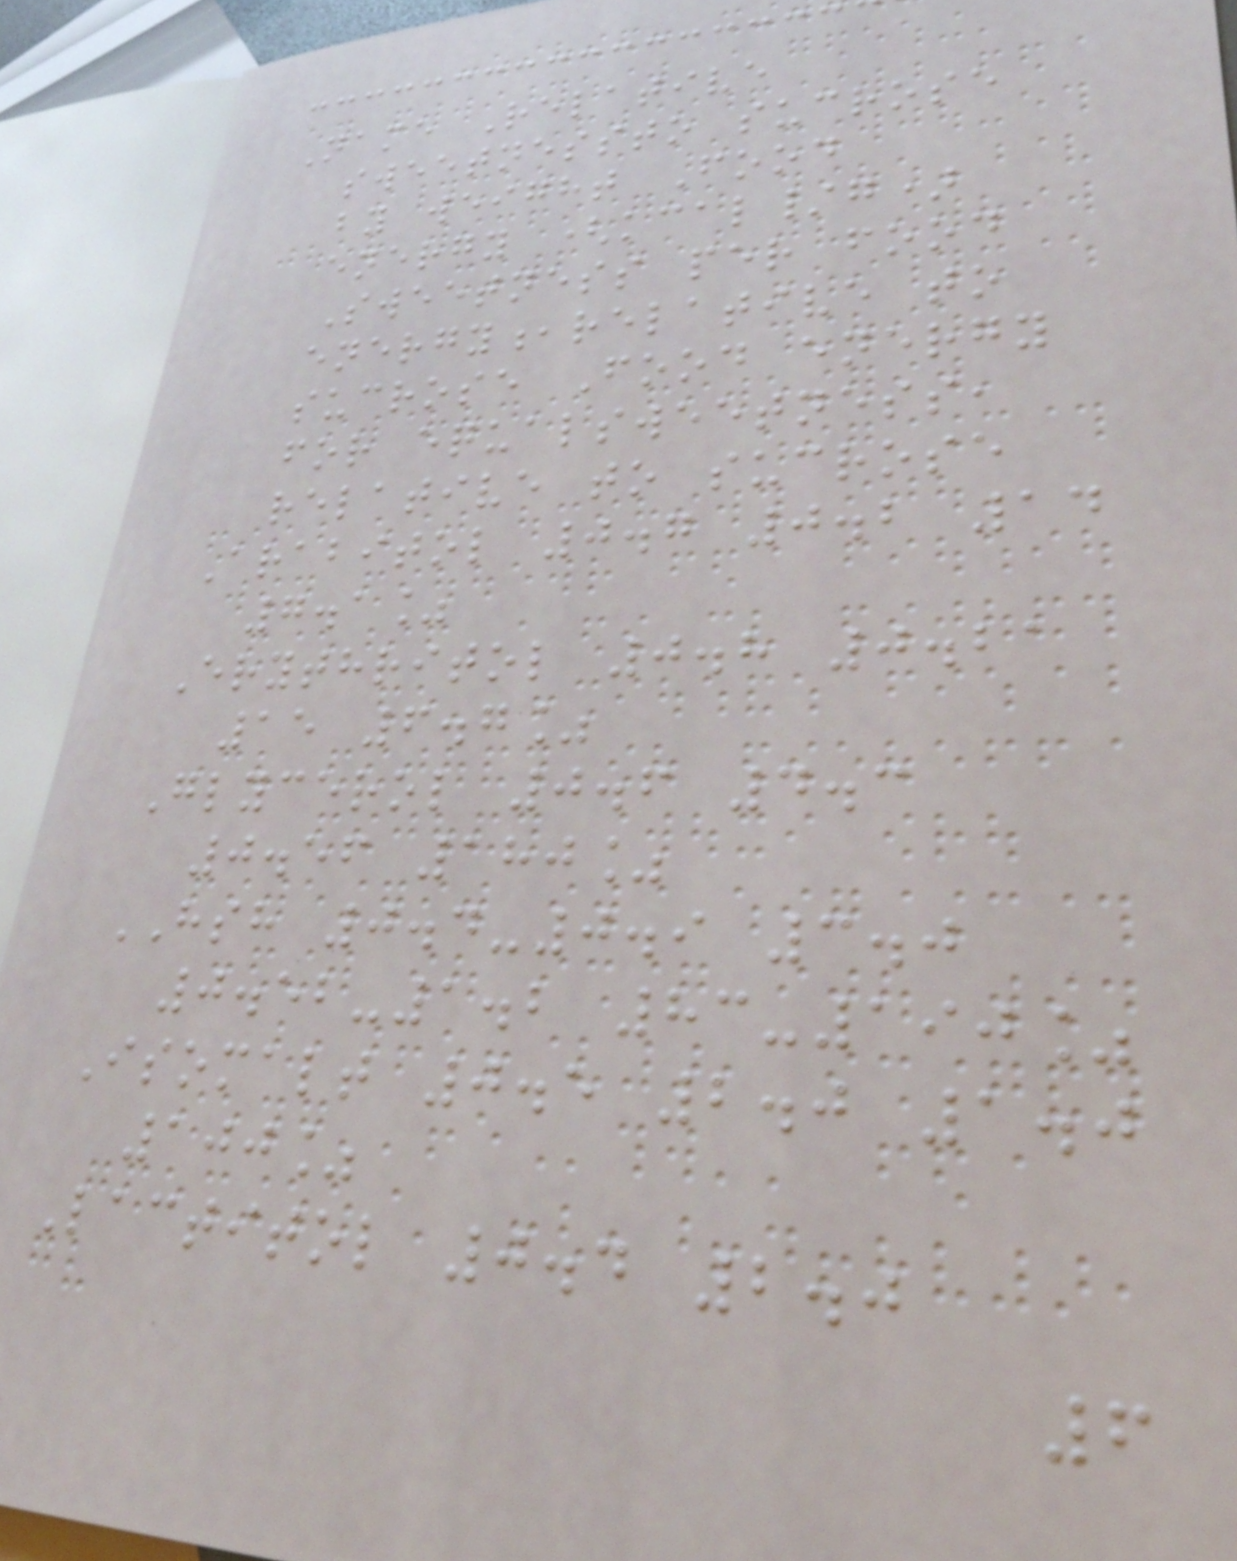Name Relative
sweetnessto sucrose
by weight Food
energy (kcal/g)
Sweetness per food
energy,relative to
sucrose Food energy
for equalsweetness,
relative to sucrose
Arabitol 0.7 0.2 14
7.1%
Erythritol 0.8 0.21
15 6.7%
Glycerol 0.6 4.3
0.56 180%
HSH 0.4-0.9 3.0
0.52-1.2 83-190%
Isomalt 0.5 2.0 1.0
100%
Lactitol 0.4 2.0
6
